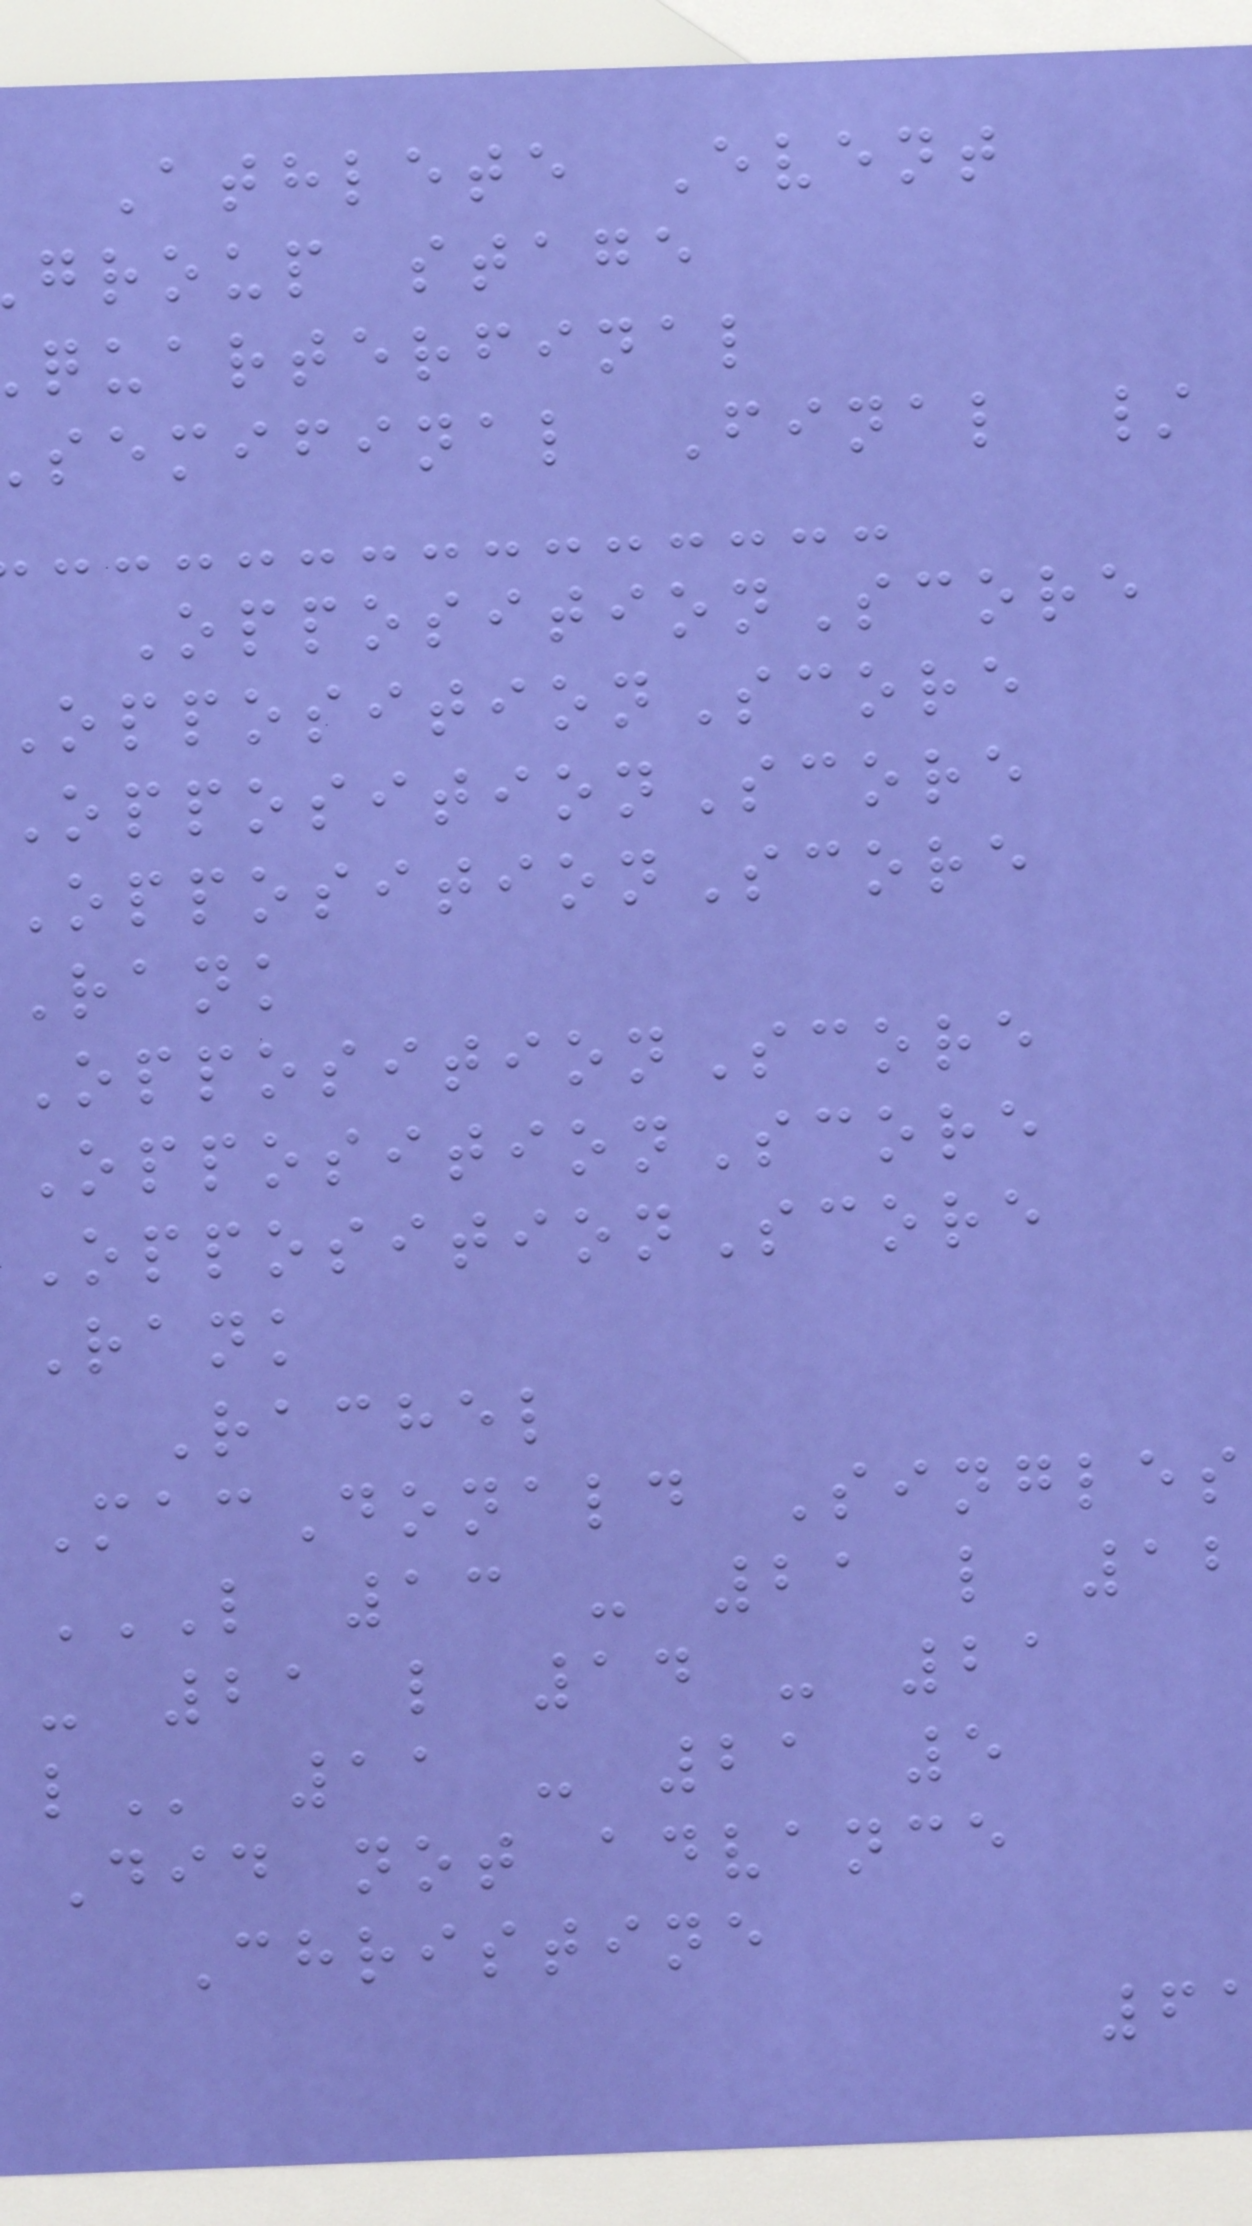Athlete Event
group stage
quarterfinal
semifinal Final /
OppositionScore
ppositionScore
OppositionScore
OppositionScore
Rank
OppositionScore
OppositionScore
OppositionScore
Rank
Rachel
MacDonald Singles
L 13 - 21 L 12
- 21 l 14 - 21
11 - 21 5
Did not advance
Christine
